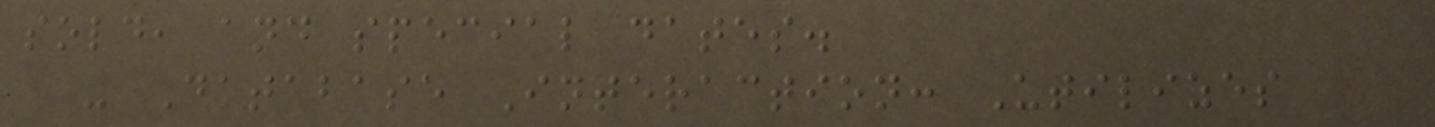sold, and special dates.
- Database Interaction: Utilizes
